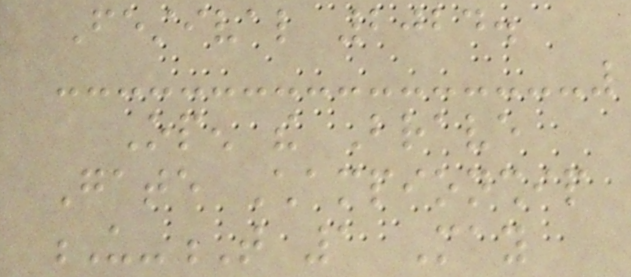Festival 2024.
Open the Brave
Gate Championship
U-T 1 May
